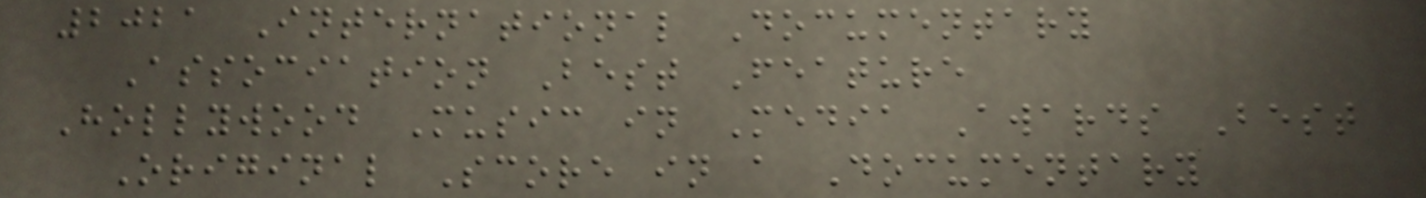2021 International Documentary
Association Best Feature
Hollywood Music in Media Awards Best
Original Score in a Documentary
